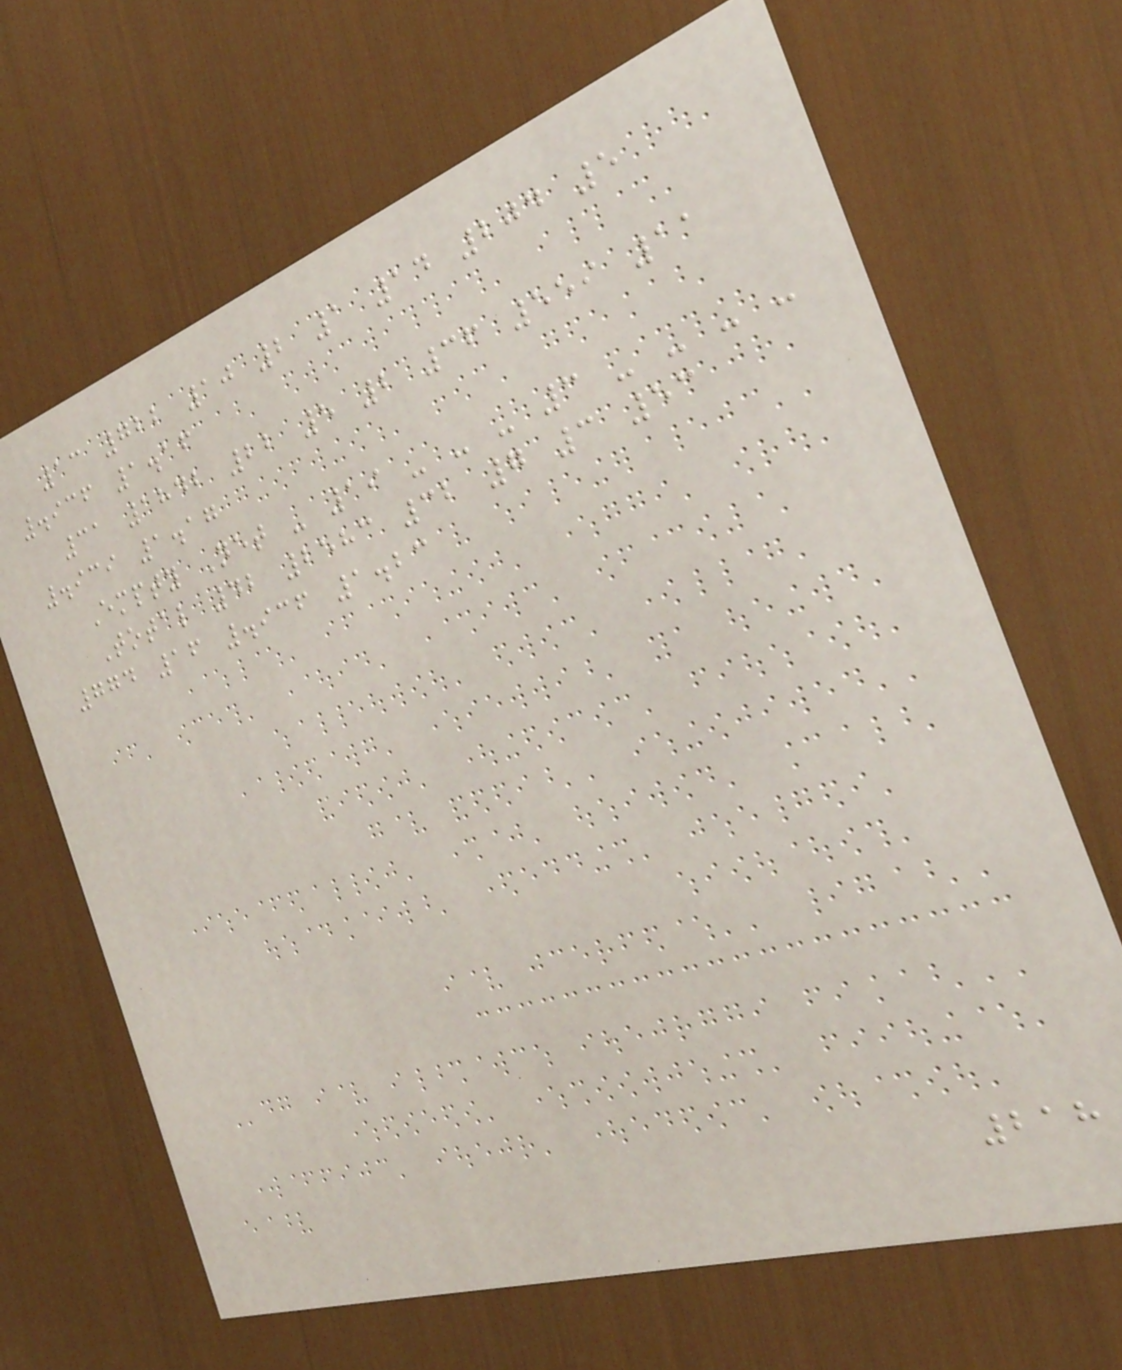13 722 10 2 1 14 204 5
.936 1.16
31 1842 22 5 2 36 559 11
.939 1.17
Empty Net - 19 - - - 3 - - - -
Total 42 2583 32 7 3 53
774 16 .936 1.23
218
